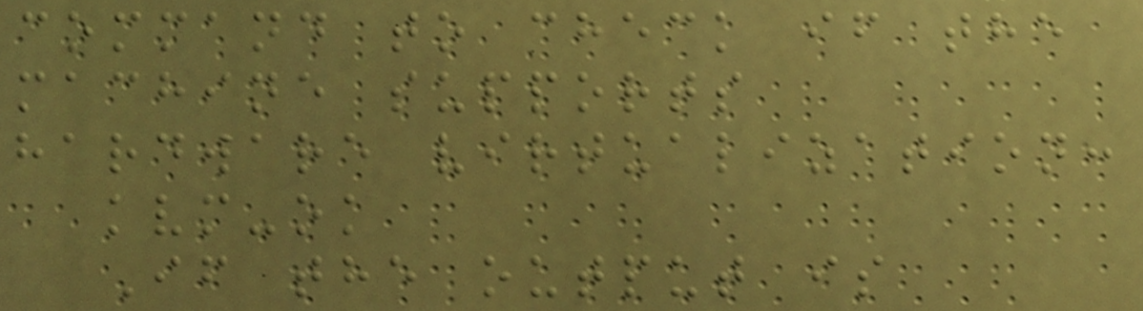command to check if the
machine supports
hardware virtualization:
kvm-ok
If the output is
